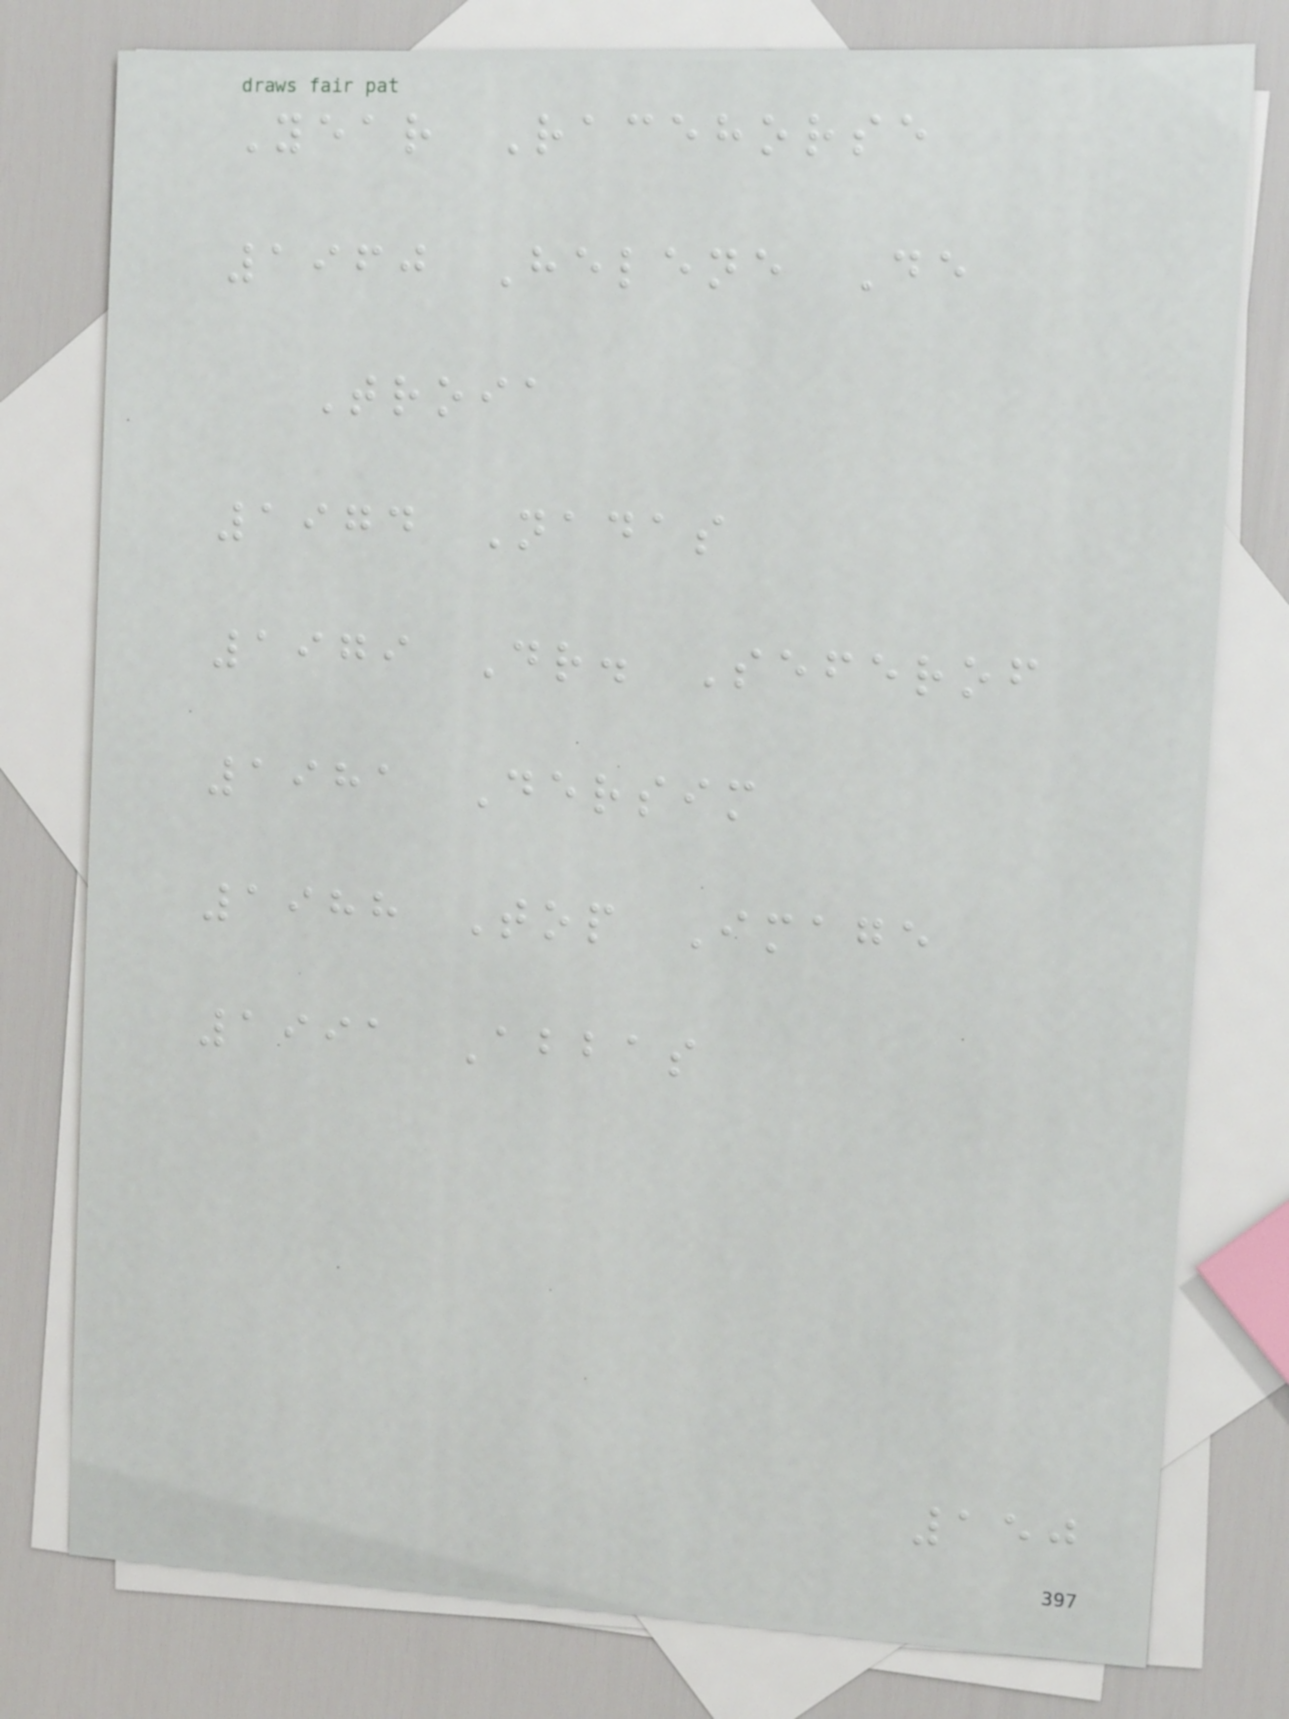Year Racehorse
1960 Helene De
Troia
1974 Nadas
1979 Dr. Seferof
1981 Dersim
1988 Top Image
1991 Abbas
150
